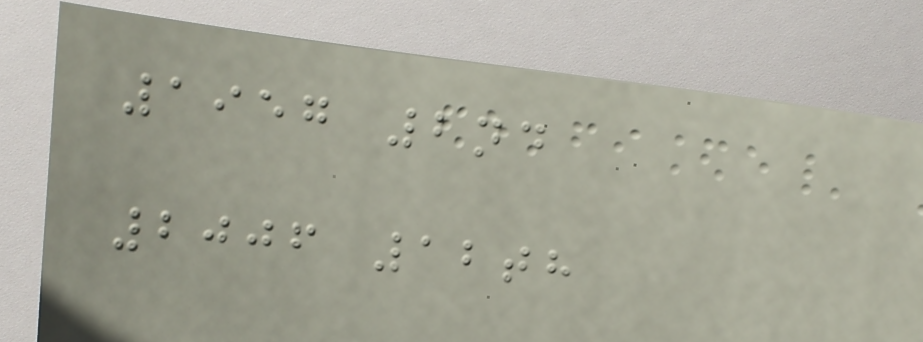1957 2nd
2006 12th
